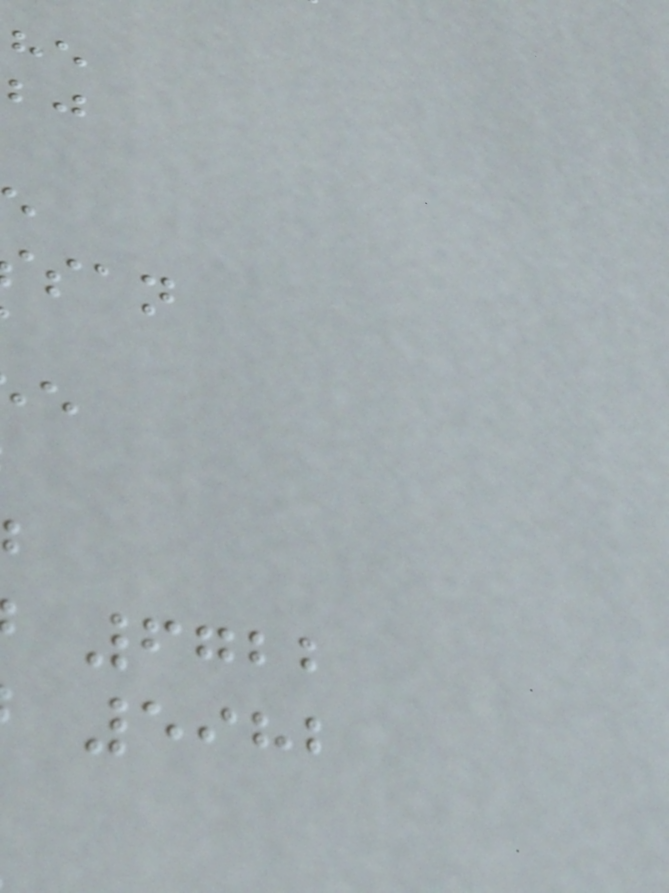6722
5982
